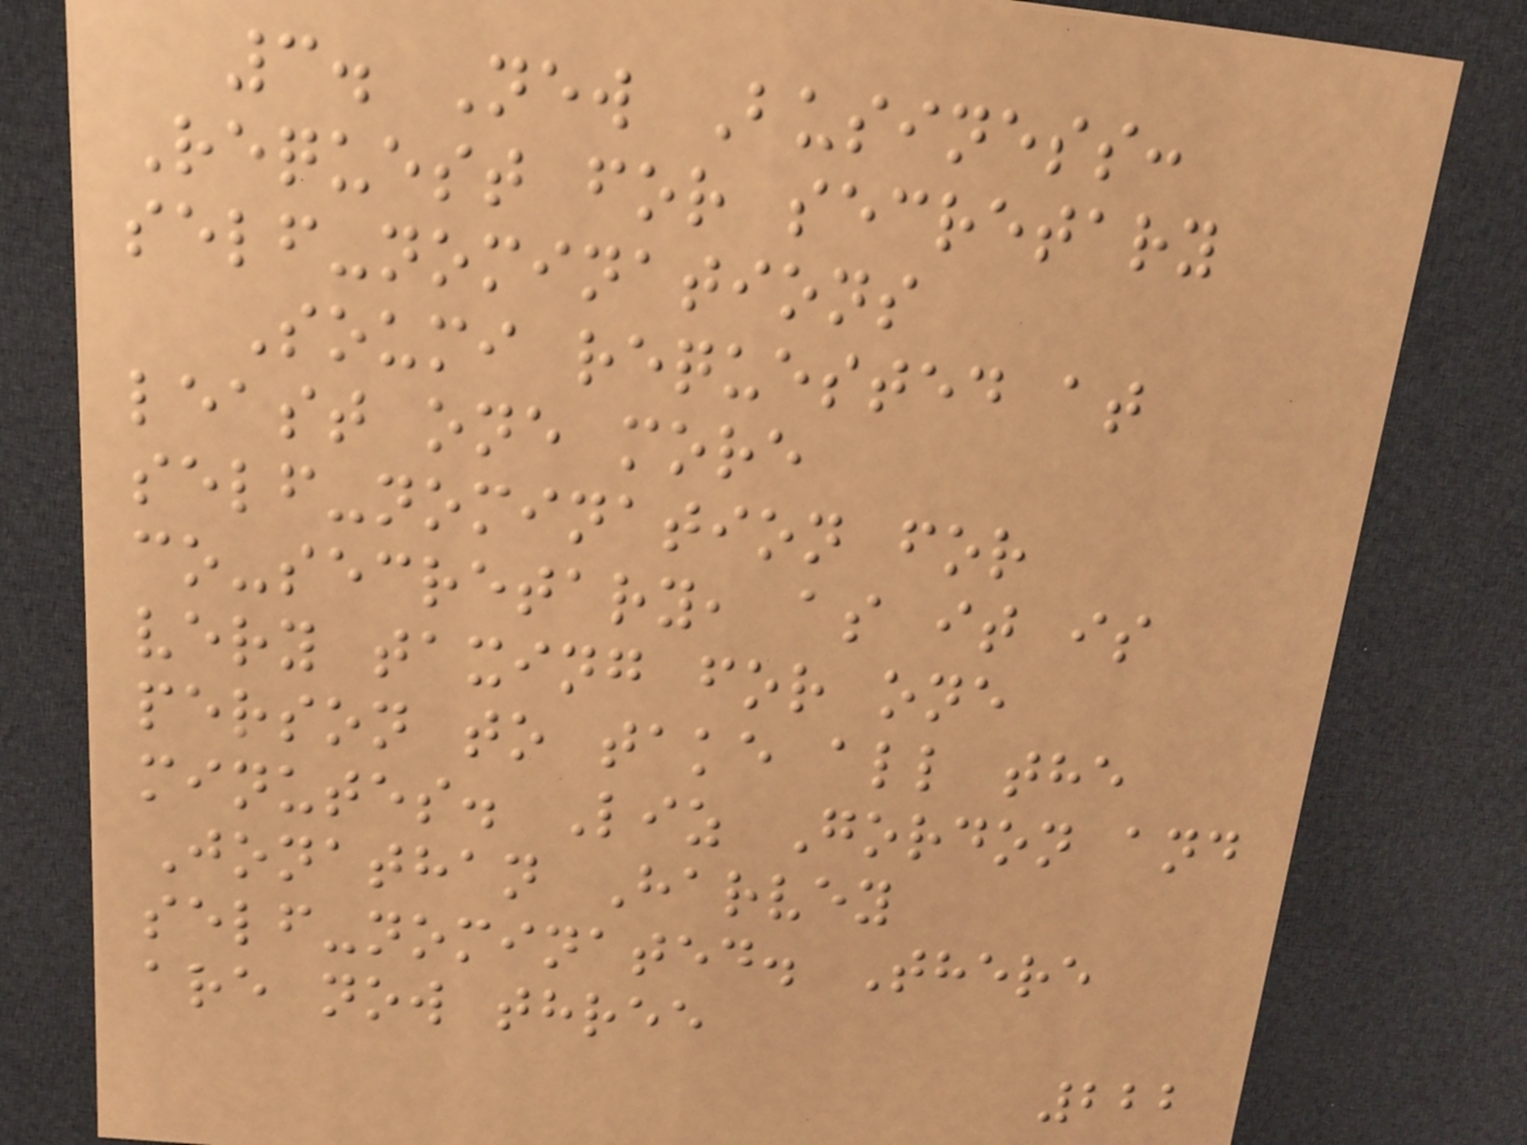3. New Business:
Request for secretary
self-nominations
Soumi requested at
least one more
self-nomination for
co-secretary, as it is
very taxing for one
person to take all the
minutes. Liz Gordon and
Jonathan Harvey
self-nominated. There
are now three
222
